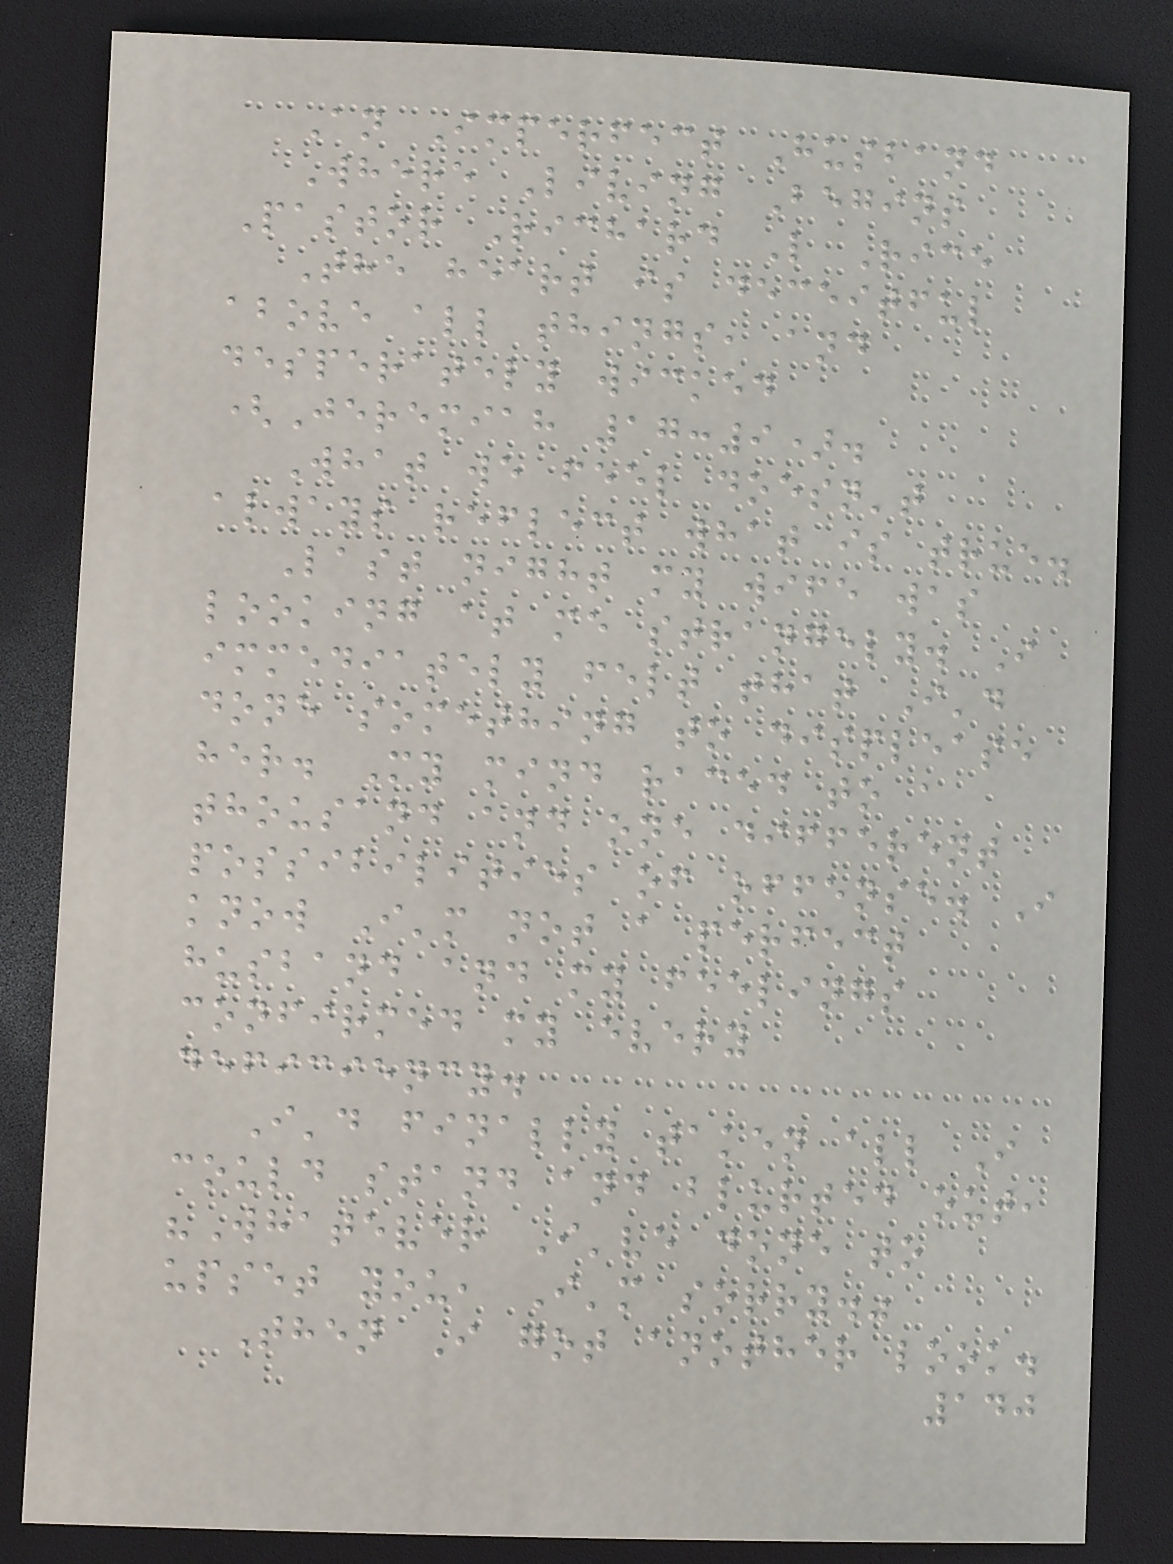An Imperfect Husband
Where Living Begins
Pastor Richard L Rice
The heart is deceitful
above all things, and
desperately wicked
(Jeremiah 17:9).
What we feel doesn't
always reflect what is true.
Last night my wife was
looking at me strangely. I
immediately felt that I'd
done something to displease
her. My mind raced to a
thousand and one different
possibilities of offense. I
know I'm not a perfect
husband and my feelings
confirmed my every
deficiency.
I'd finally taken all I
could stand and blurted out,
"Whatever I've done to
upset you, I'm sorry."
Then I got another look.
140
